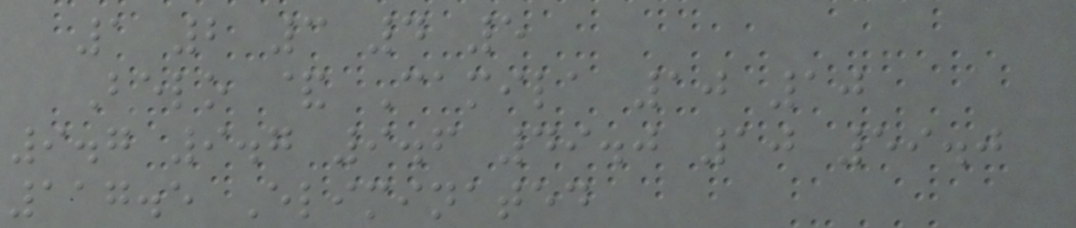1 2 3 4 5
Belo & Camila 10 10
9.7 9.7 9.6 49.0 10 59.0
117.5 Eliminated
